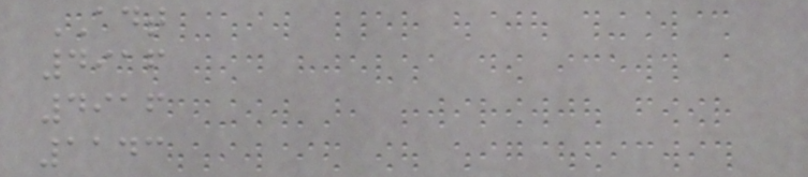ADT
4916
4916
1143
